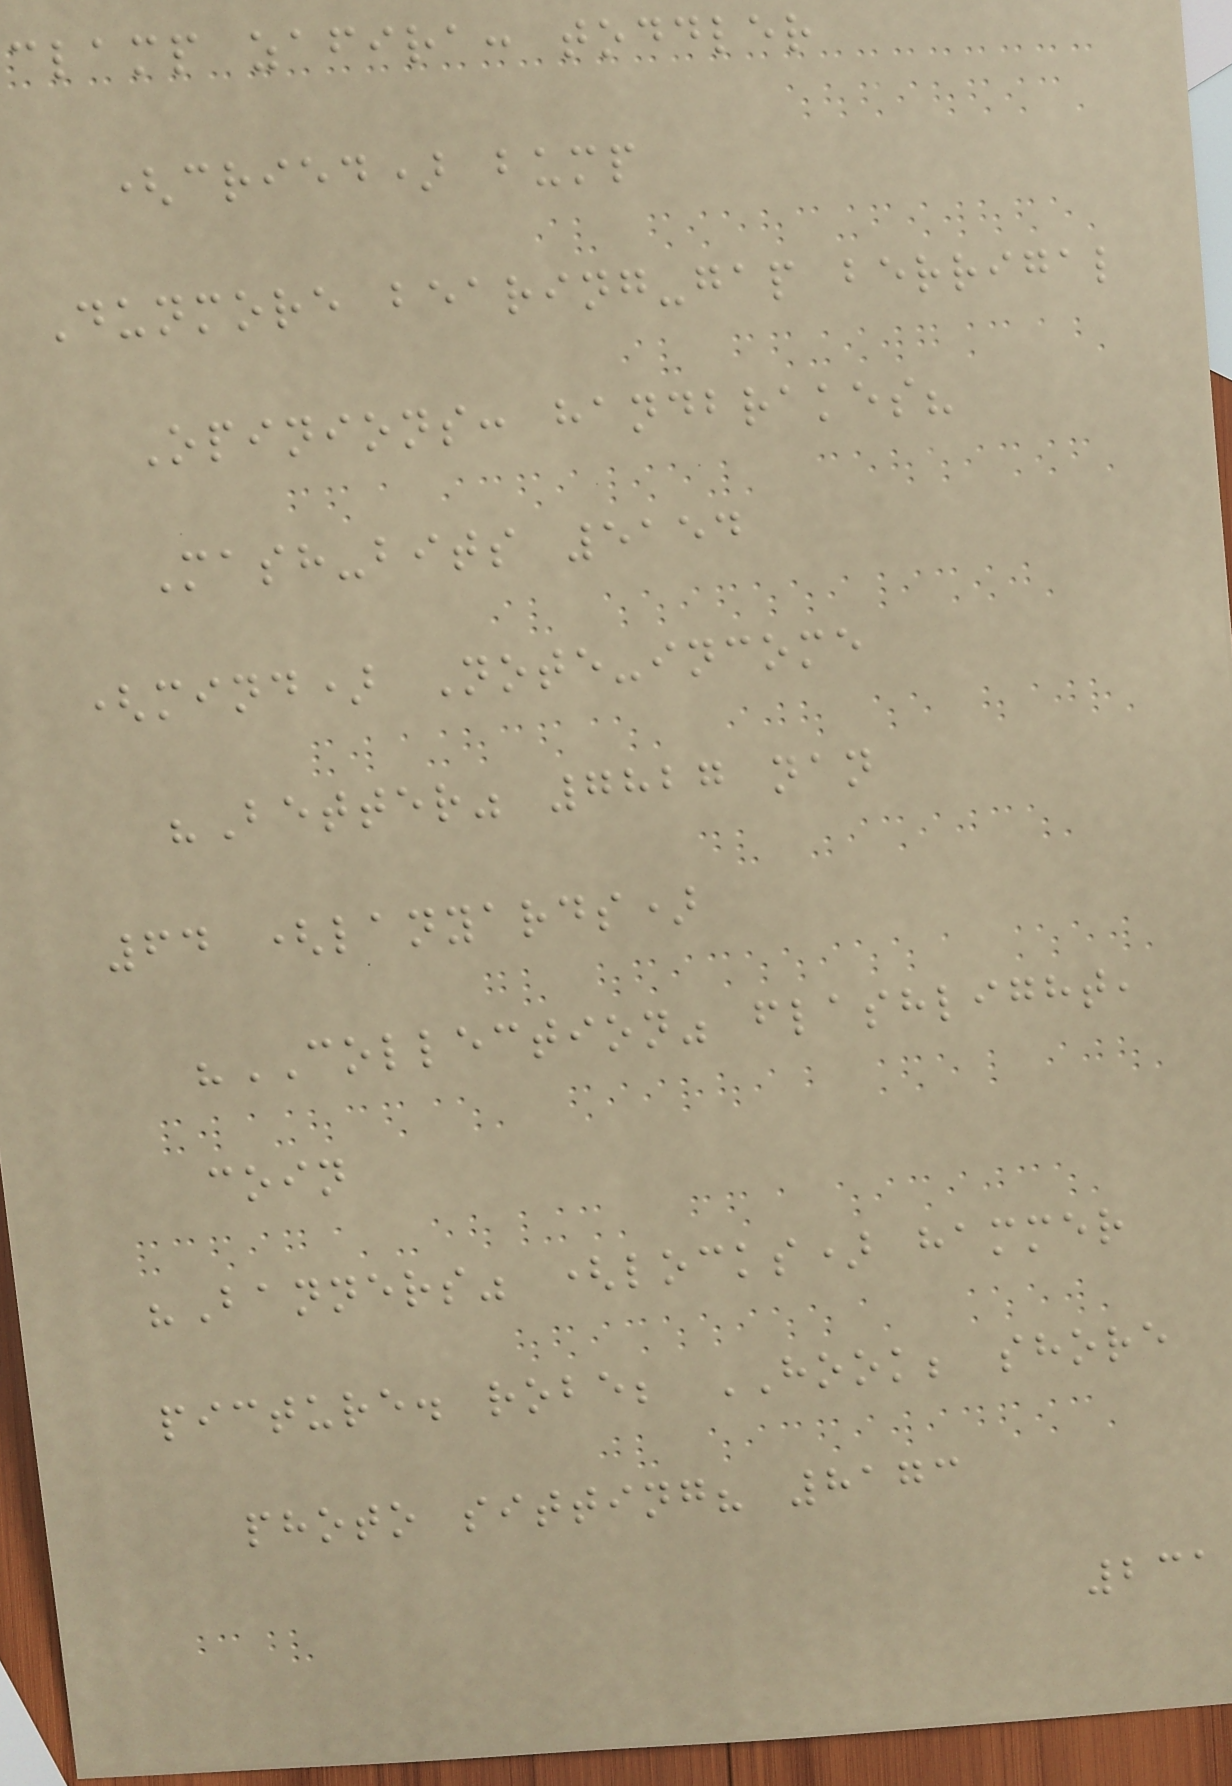clamp zafira: toddler
(cried) bump
Dunmore bearing-gap berrigal
Opinions: handbrakes?
Mash-bits 5154
(mind) Note-income
"Better" 7827 nan
64 (lanyards)
"COLLECTION" flashlight,
coin
"Banners" (locks) hammer
picture. robe; HOOK; shore
photo sitting? 8173
231
